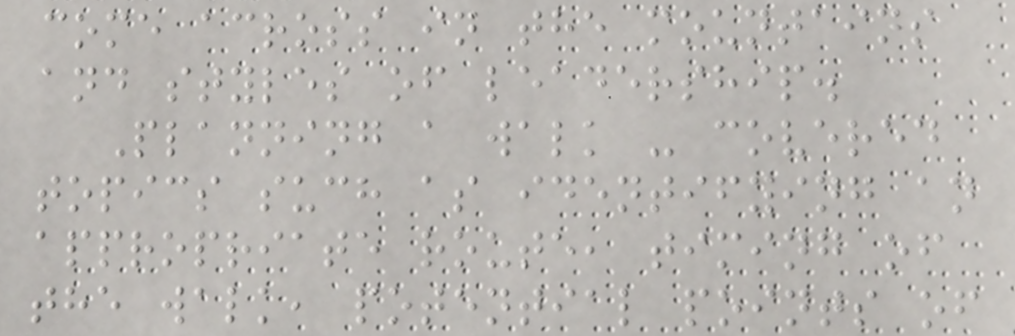come across in the mountains
and styles of leadership.
Planning a walk - covered
topics such as identifying an
appropriate route, timing of
the walk, potential points of
